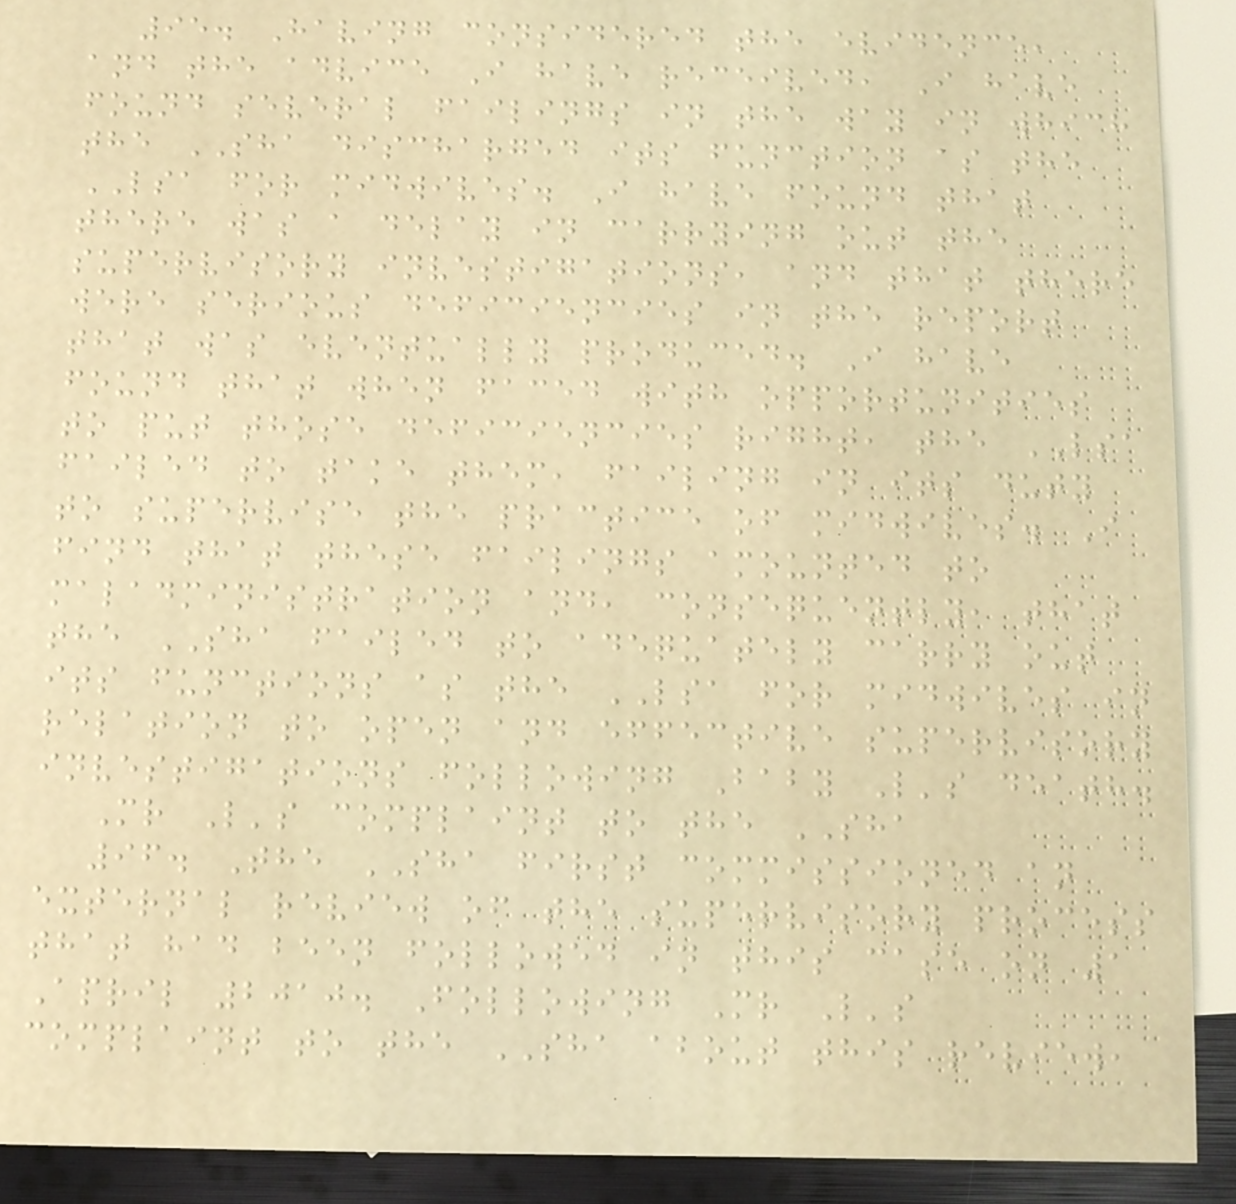95. Having considered the evidence,
and the advice I have received, I have
found several failings in the way in which
the SHA discharged its function as the
LSA for midwives. I have found that
there was a delay in carrying out the
supervisory investigations, and that there
were serious deficiencies in the report
that was eventually produced. I have
found that when faced with opportunities
to put those deficiencies right, the LSA
failed to take them, failing in its duty
to supervise the practice of midwives. I
find that these failings amounted to
maladministration and, consequently, that
the SHA failed to adequately carry out
its functions as the LSA for midwives in
relation to open and effective supervisory
investigations following Baby L's death.
Mr L's complaint to the SHA
96. The SHA first commissioned an
external review of the supervisory process
that had been followed in this case on 1
April 2010. Following Mr L's
complaint to the SHA about this review,
